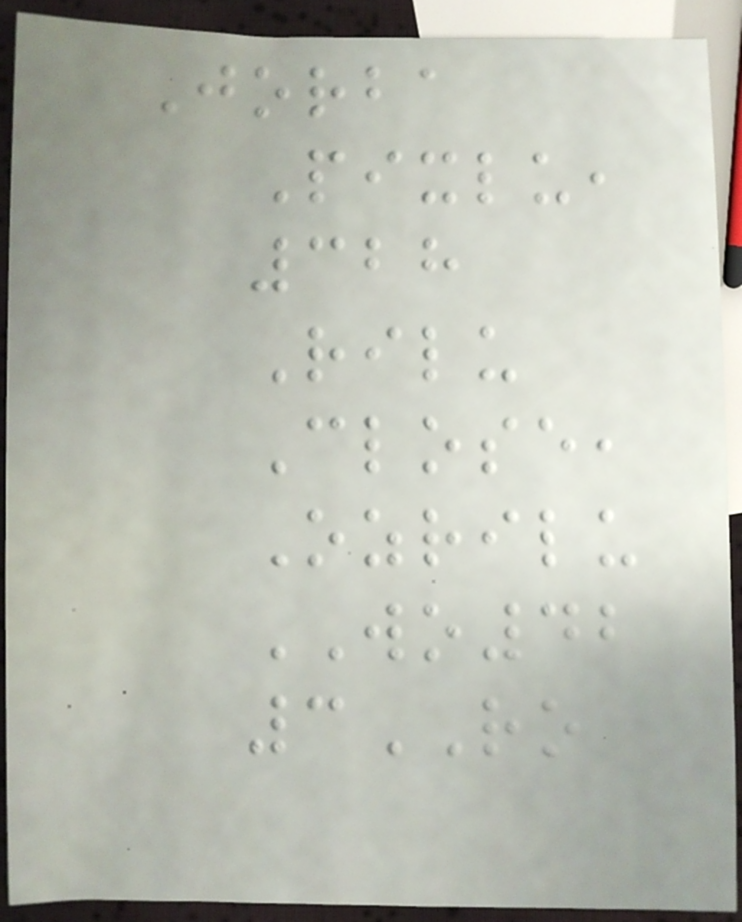Jorba
Pixlu,
328
Rilu
Close,
Ozrilu
WO42
3RO
